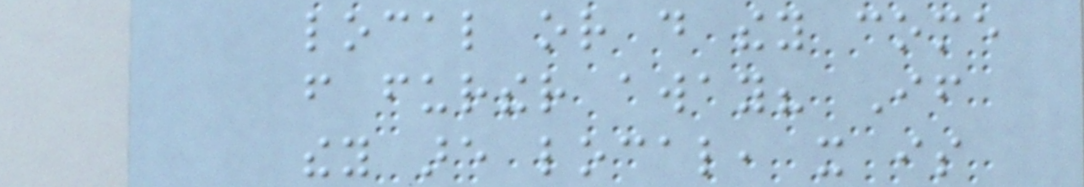local or do they come
from further away? If
they are local, it is
